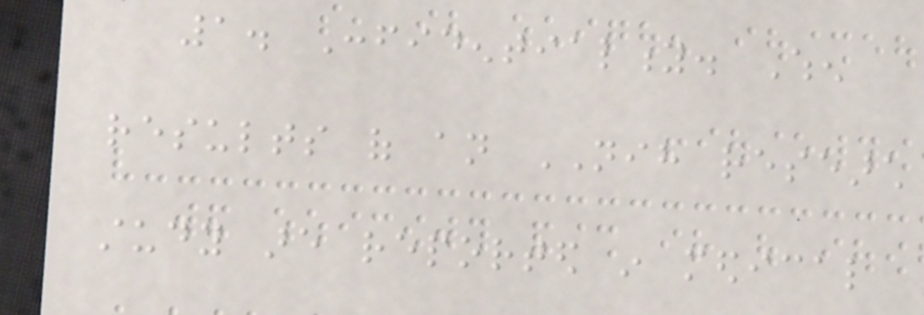1. Confidentiality. When
results of an NIH research
study are reported in medical
